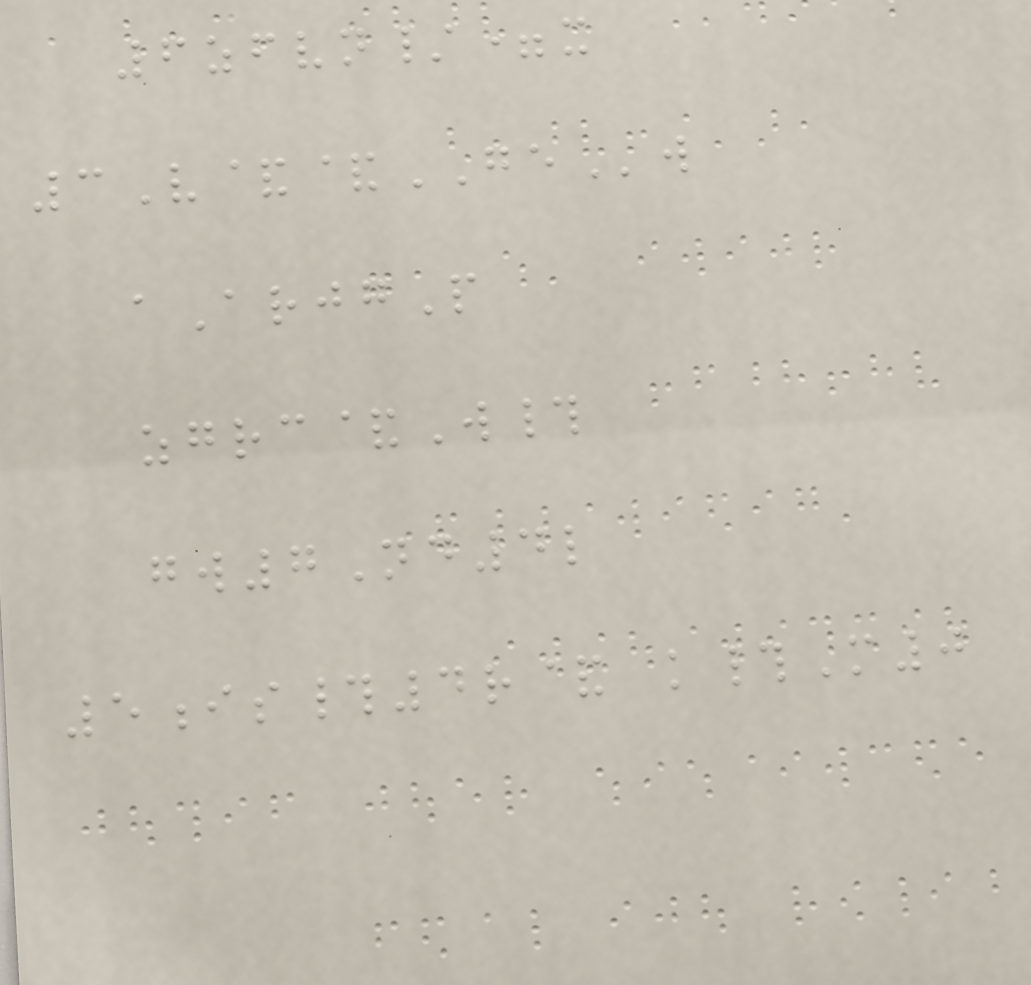6zfvn/=x
3V&&GEw
aArjgP
zgrc&W#
gw7Nd4l
5is#4r& k#M0
